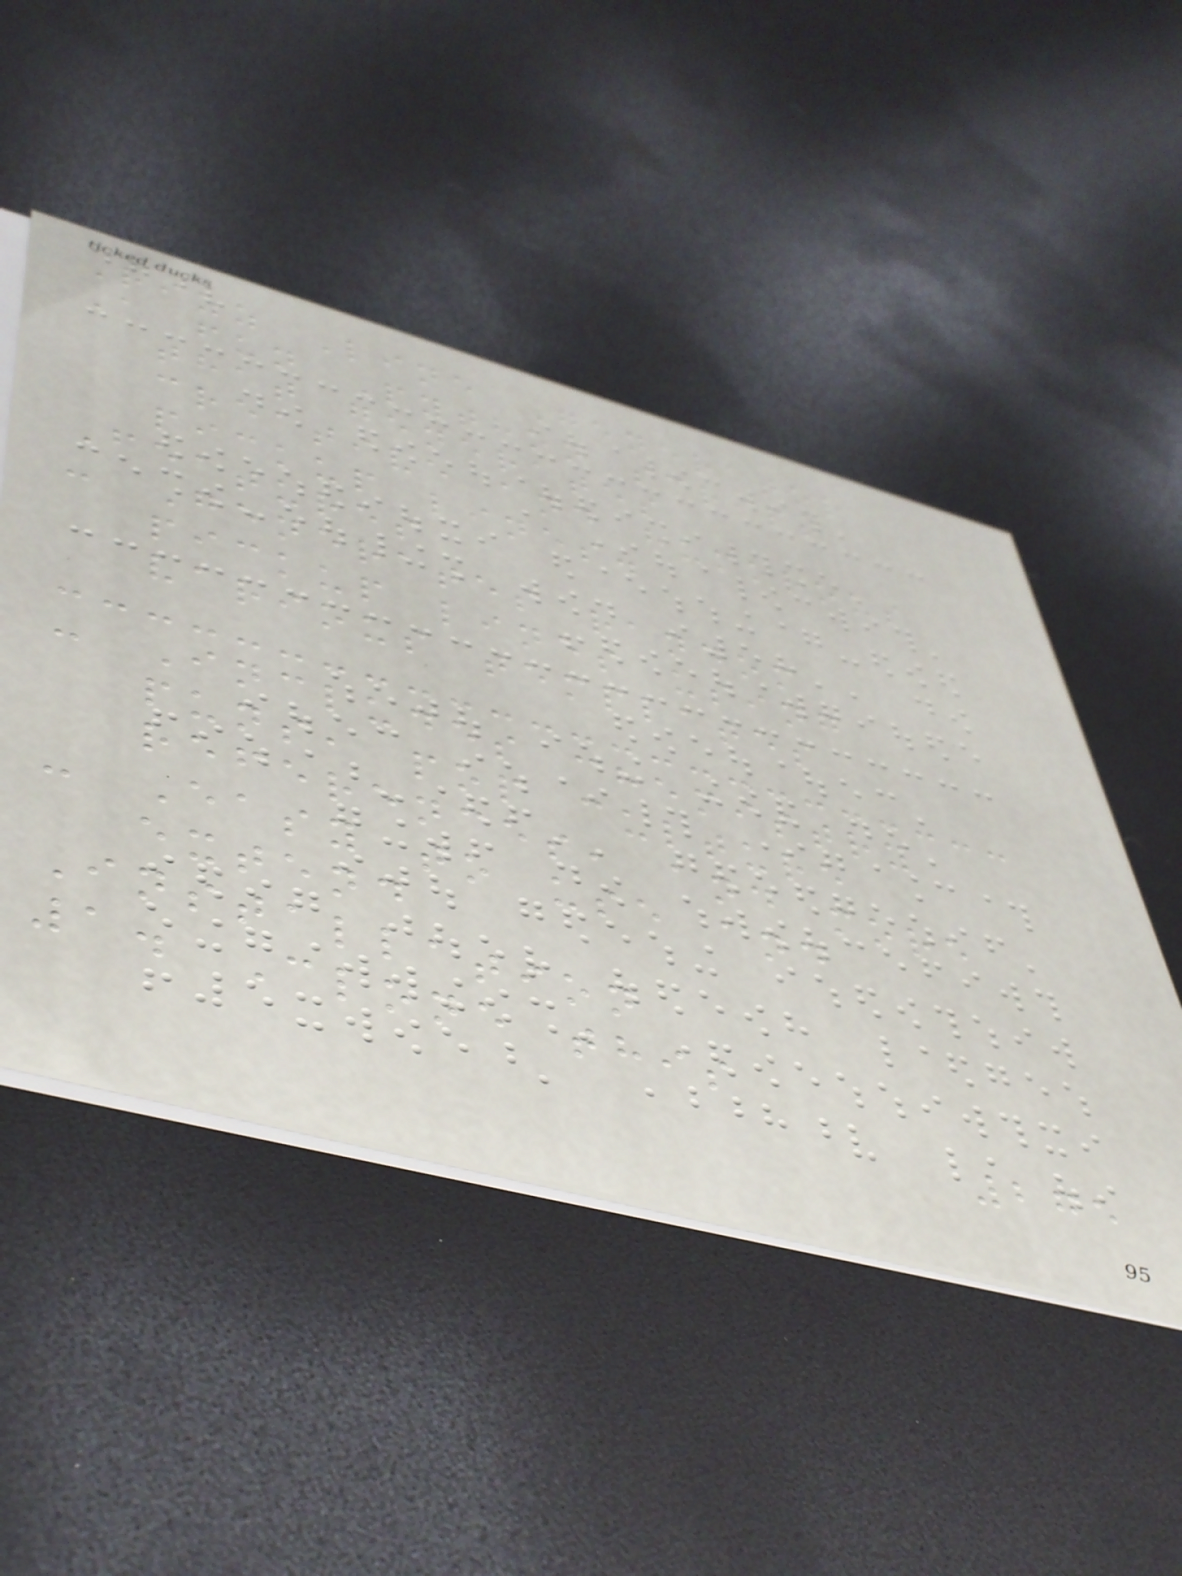Rizz Line Generator
A fun Python script
that generates
creative and humorous
pickup lines.
Features
- Generates random
pickup lines using
various templates
- Includes chemistry
puns, pop culture
references, and more
- Easy to use and
extend
Installation
1. Clone this
275
